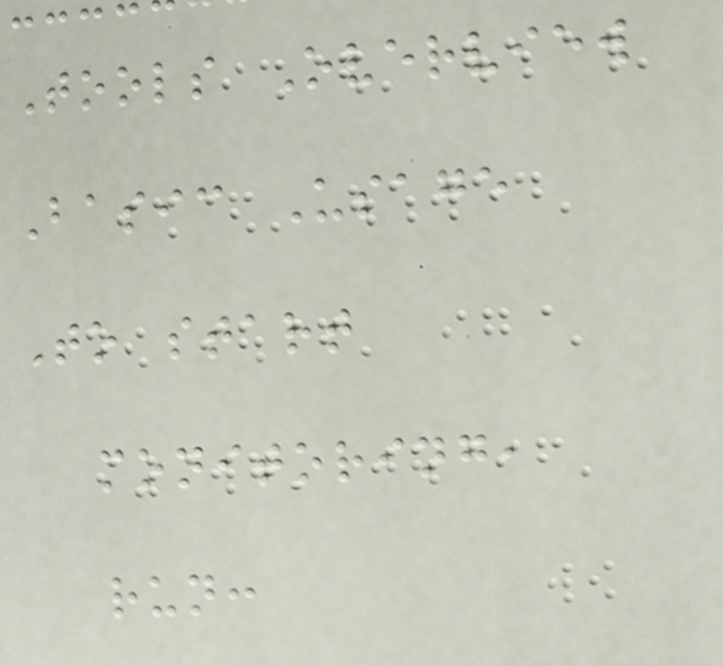Tools Overview
Basic Usage
To start
monitoring,
run:
